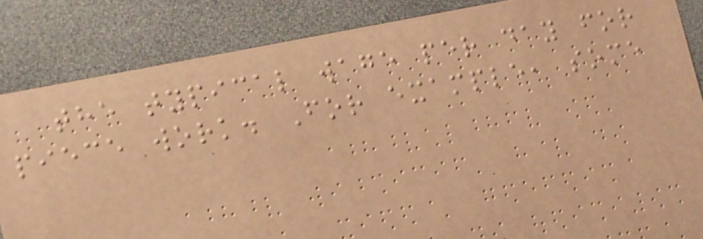the typical wage per day for
piece work. For example, some
